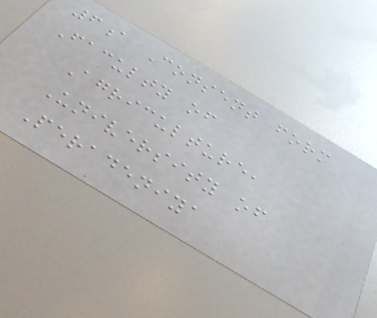6a Consent form
Faculty of
Agriculture,
University of
Peradeniya
